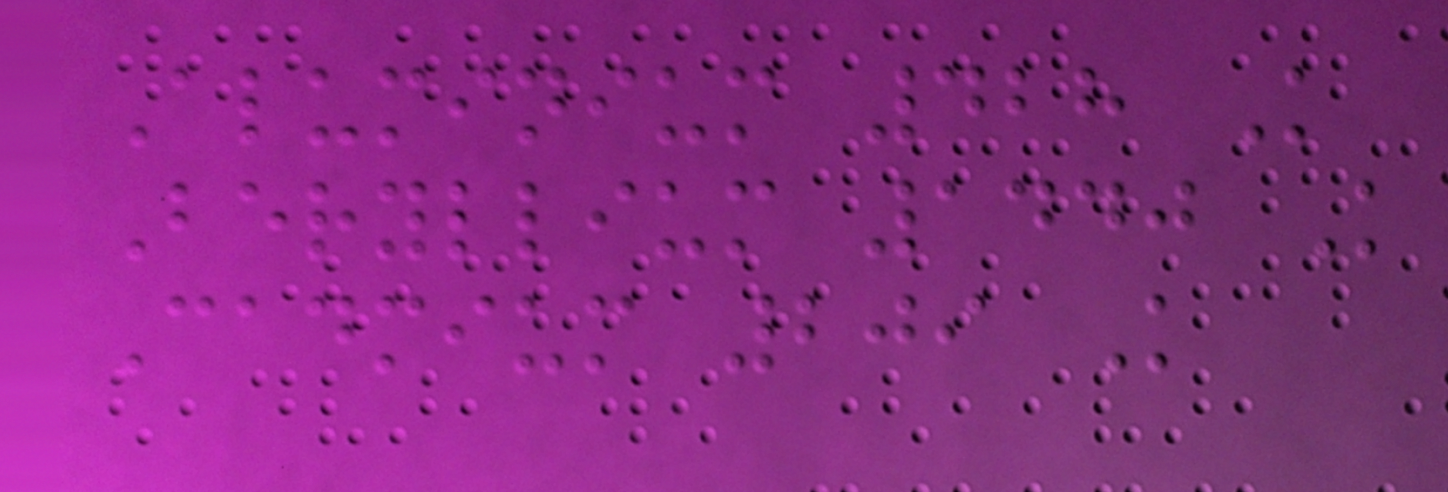Aluminium 428 K
Beryllium 1440 K
Cadmium 209 K
